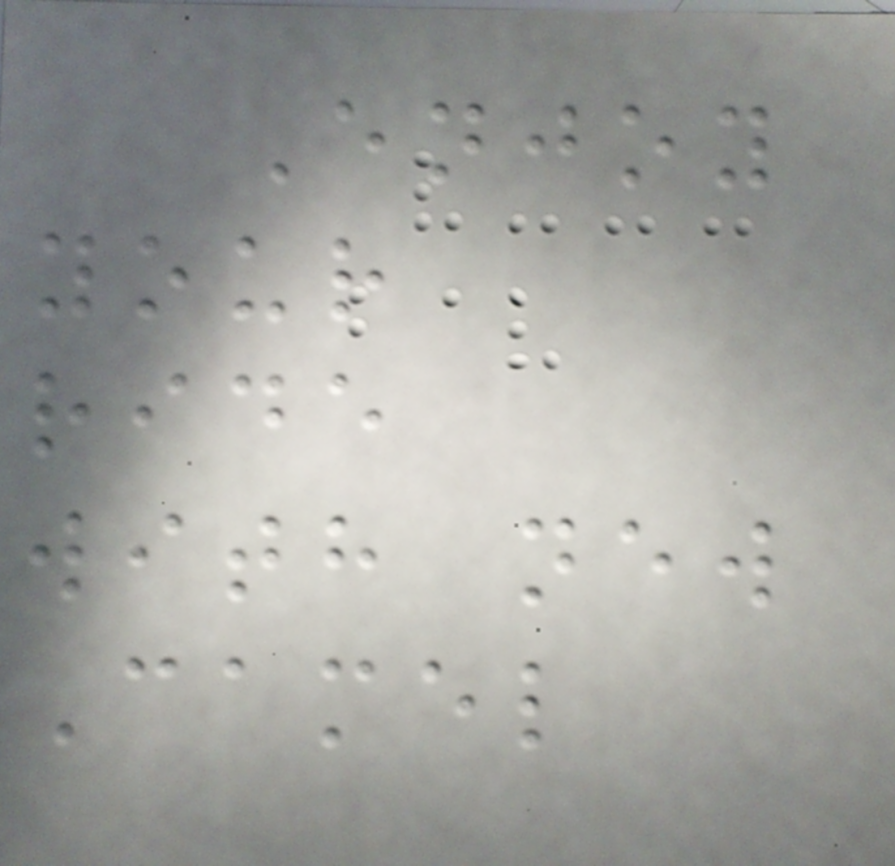Enjoy
your
ride
with new
Camel
